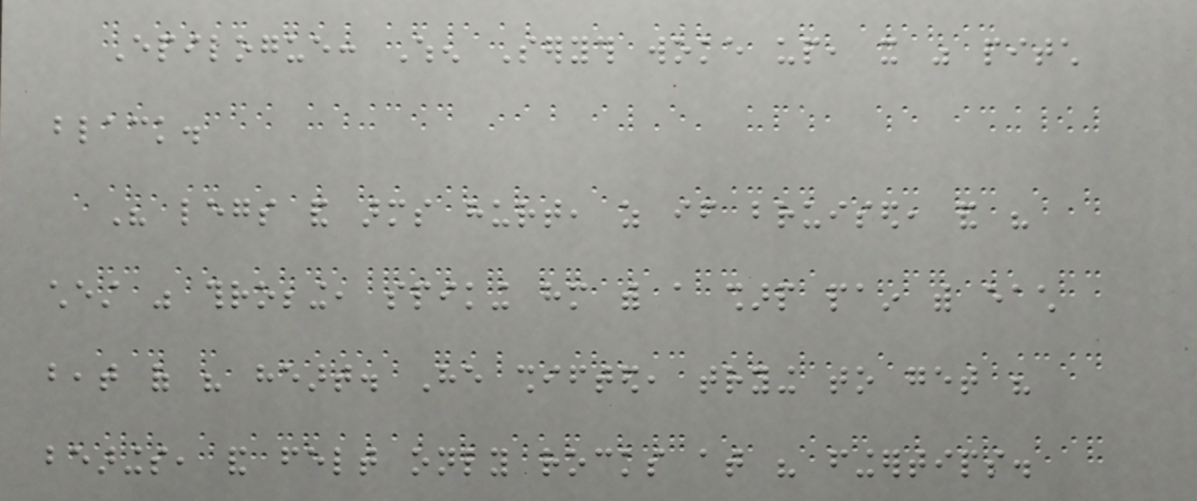Epilogue: When Seryth woke up, it was pitch
black.
His legs and arms hurt, as if bruised, and his
chest was throbbing, spiking him with a sharp pain with each
beat of his heart. He shifted, trying to get his
bearings, and felt only rocks at his fingertips.
